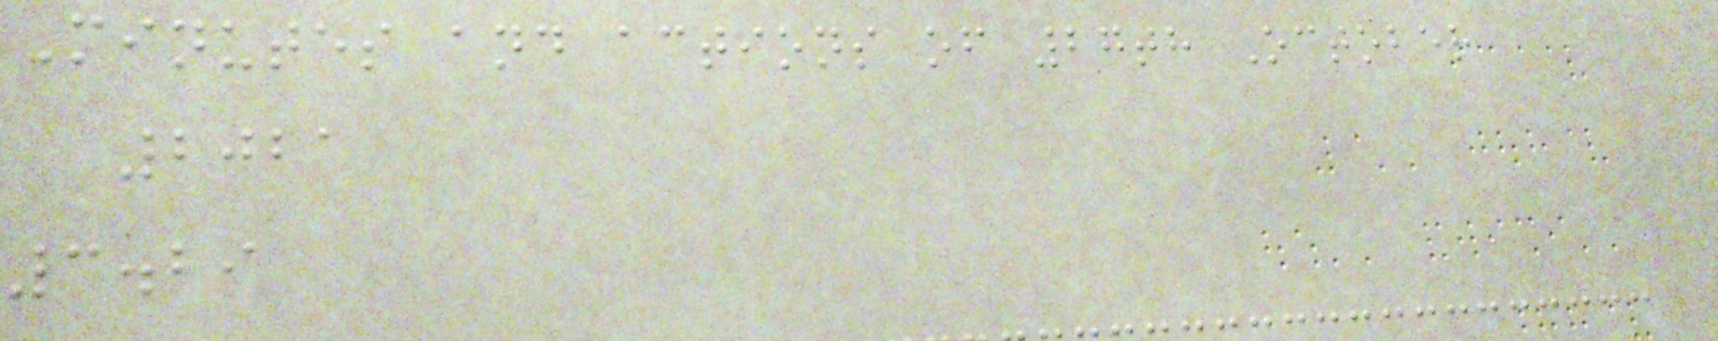Minutes and actions of 27th October
2021
3.29
